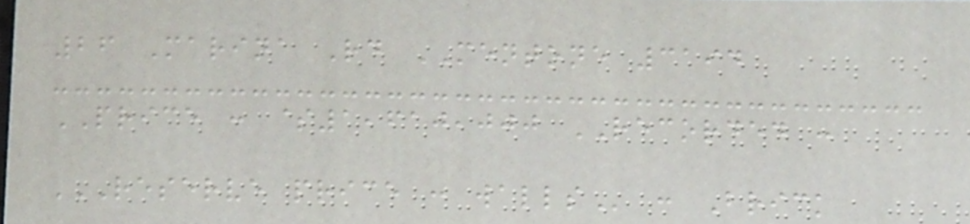26 Marina Rd MENTONE 3194
PRICE : $1,610,000 RECORDED :
RESERVE PRICE : WALLS : Brick
